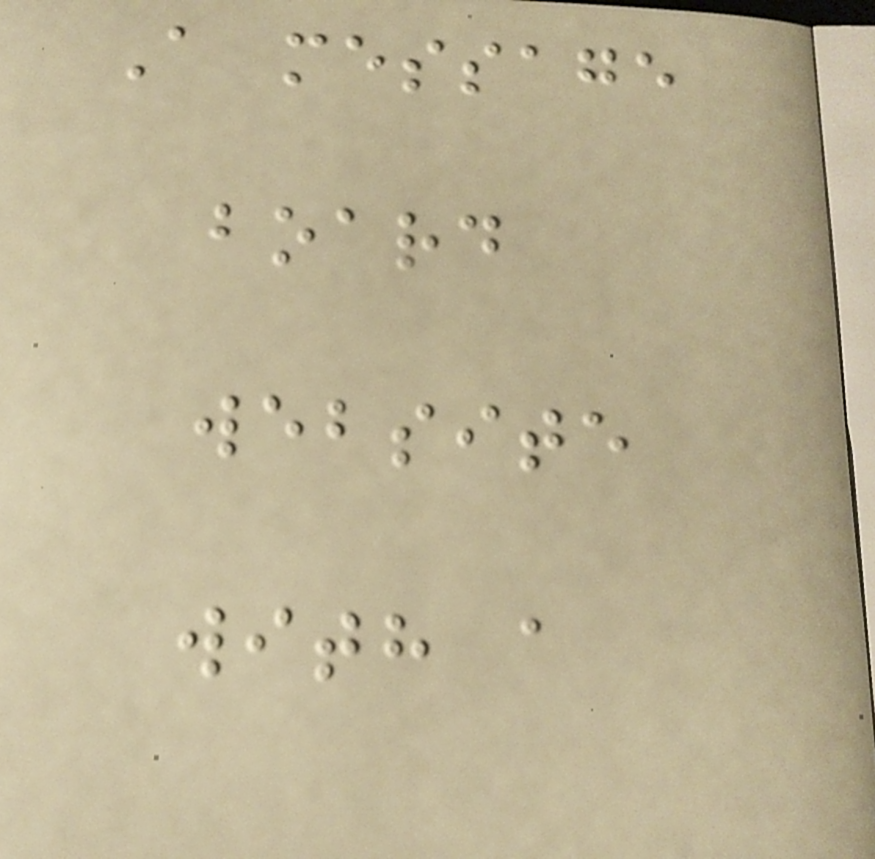A message
board
website
with a
